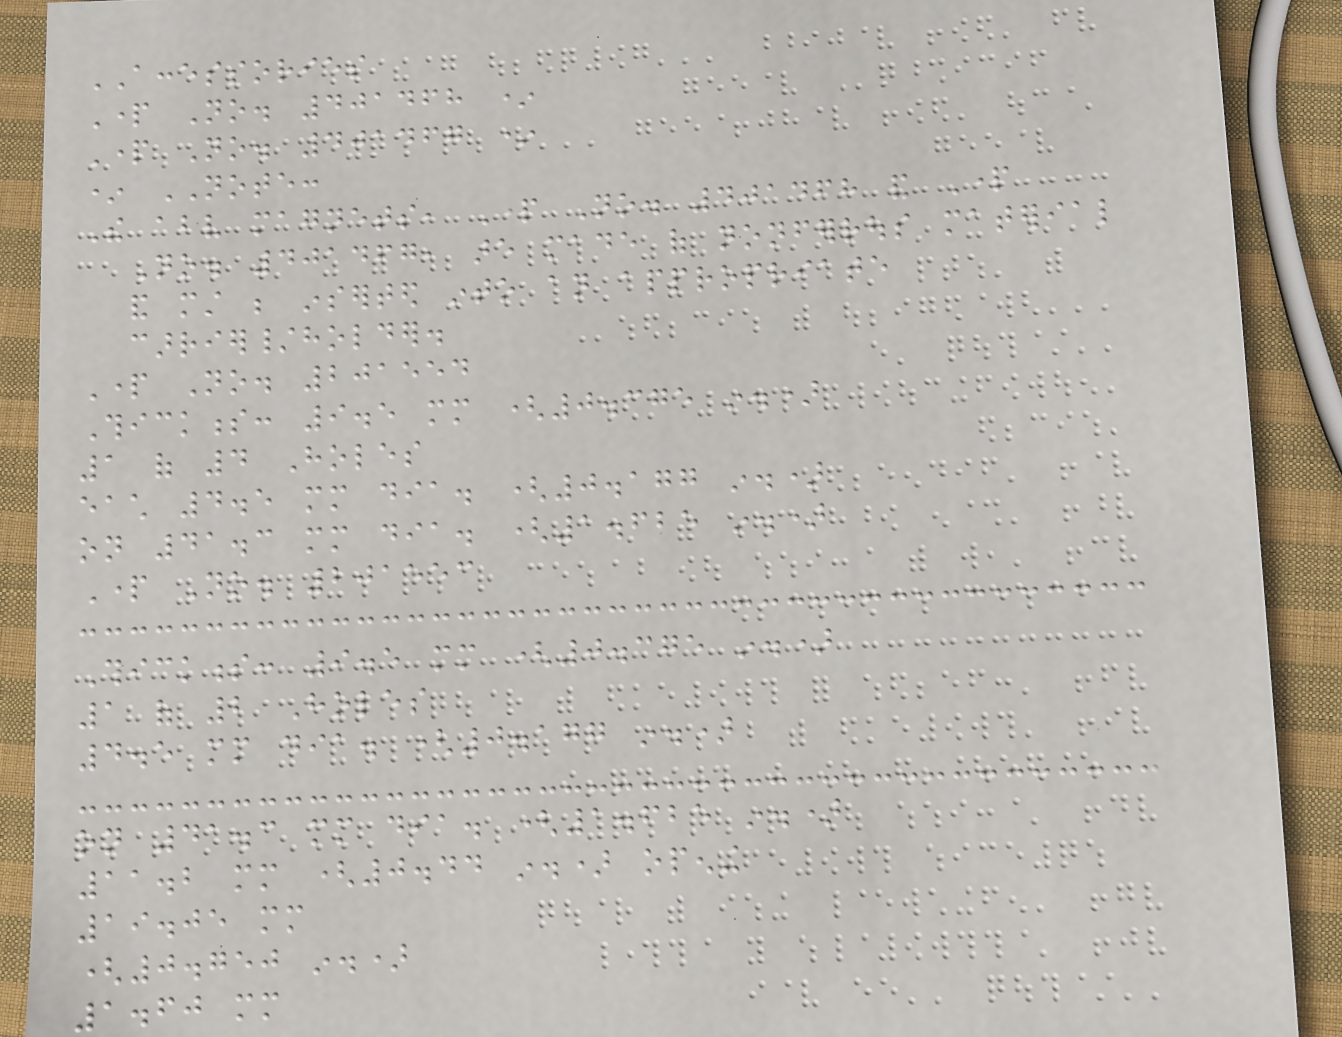ACCESSORIES
Part No. 401468 *
Part No. 401467 *
* NOTE:
The above magnets, Part No. 401468 and Part
No. 401467, are made of nonferrous material
and must be inserted into an appropriate
carrier/holder.
Part No. 201554
Thickness: 9.5 mm (0.375 in.)
1 of 4 Holes
each 4.5 mm dia. (0.177 in.)
on 41.3 mm dia. (1.625 in.)
Part No. 201553
Thickness: 9.5 mm (0.375 in.)
1 of 2 Holes
4.5 mm dia. (0.177 in.)
on 41.3 mm dia. (1.625 in.)
11.2 mm (0.44 in.) opening
19.05 mm
(0.750 in.)
1.60 mm
